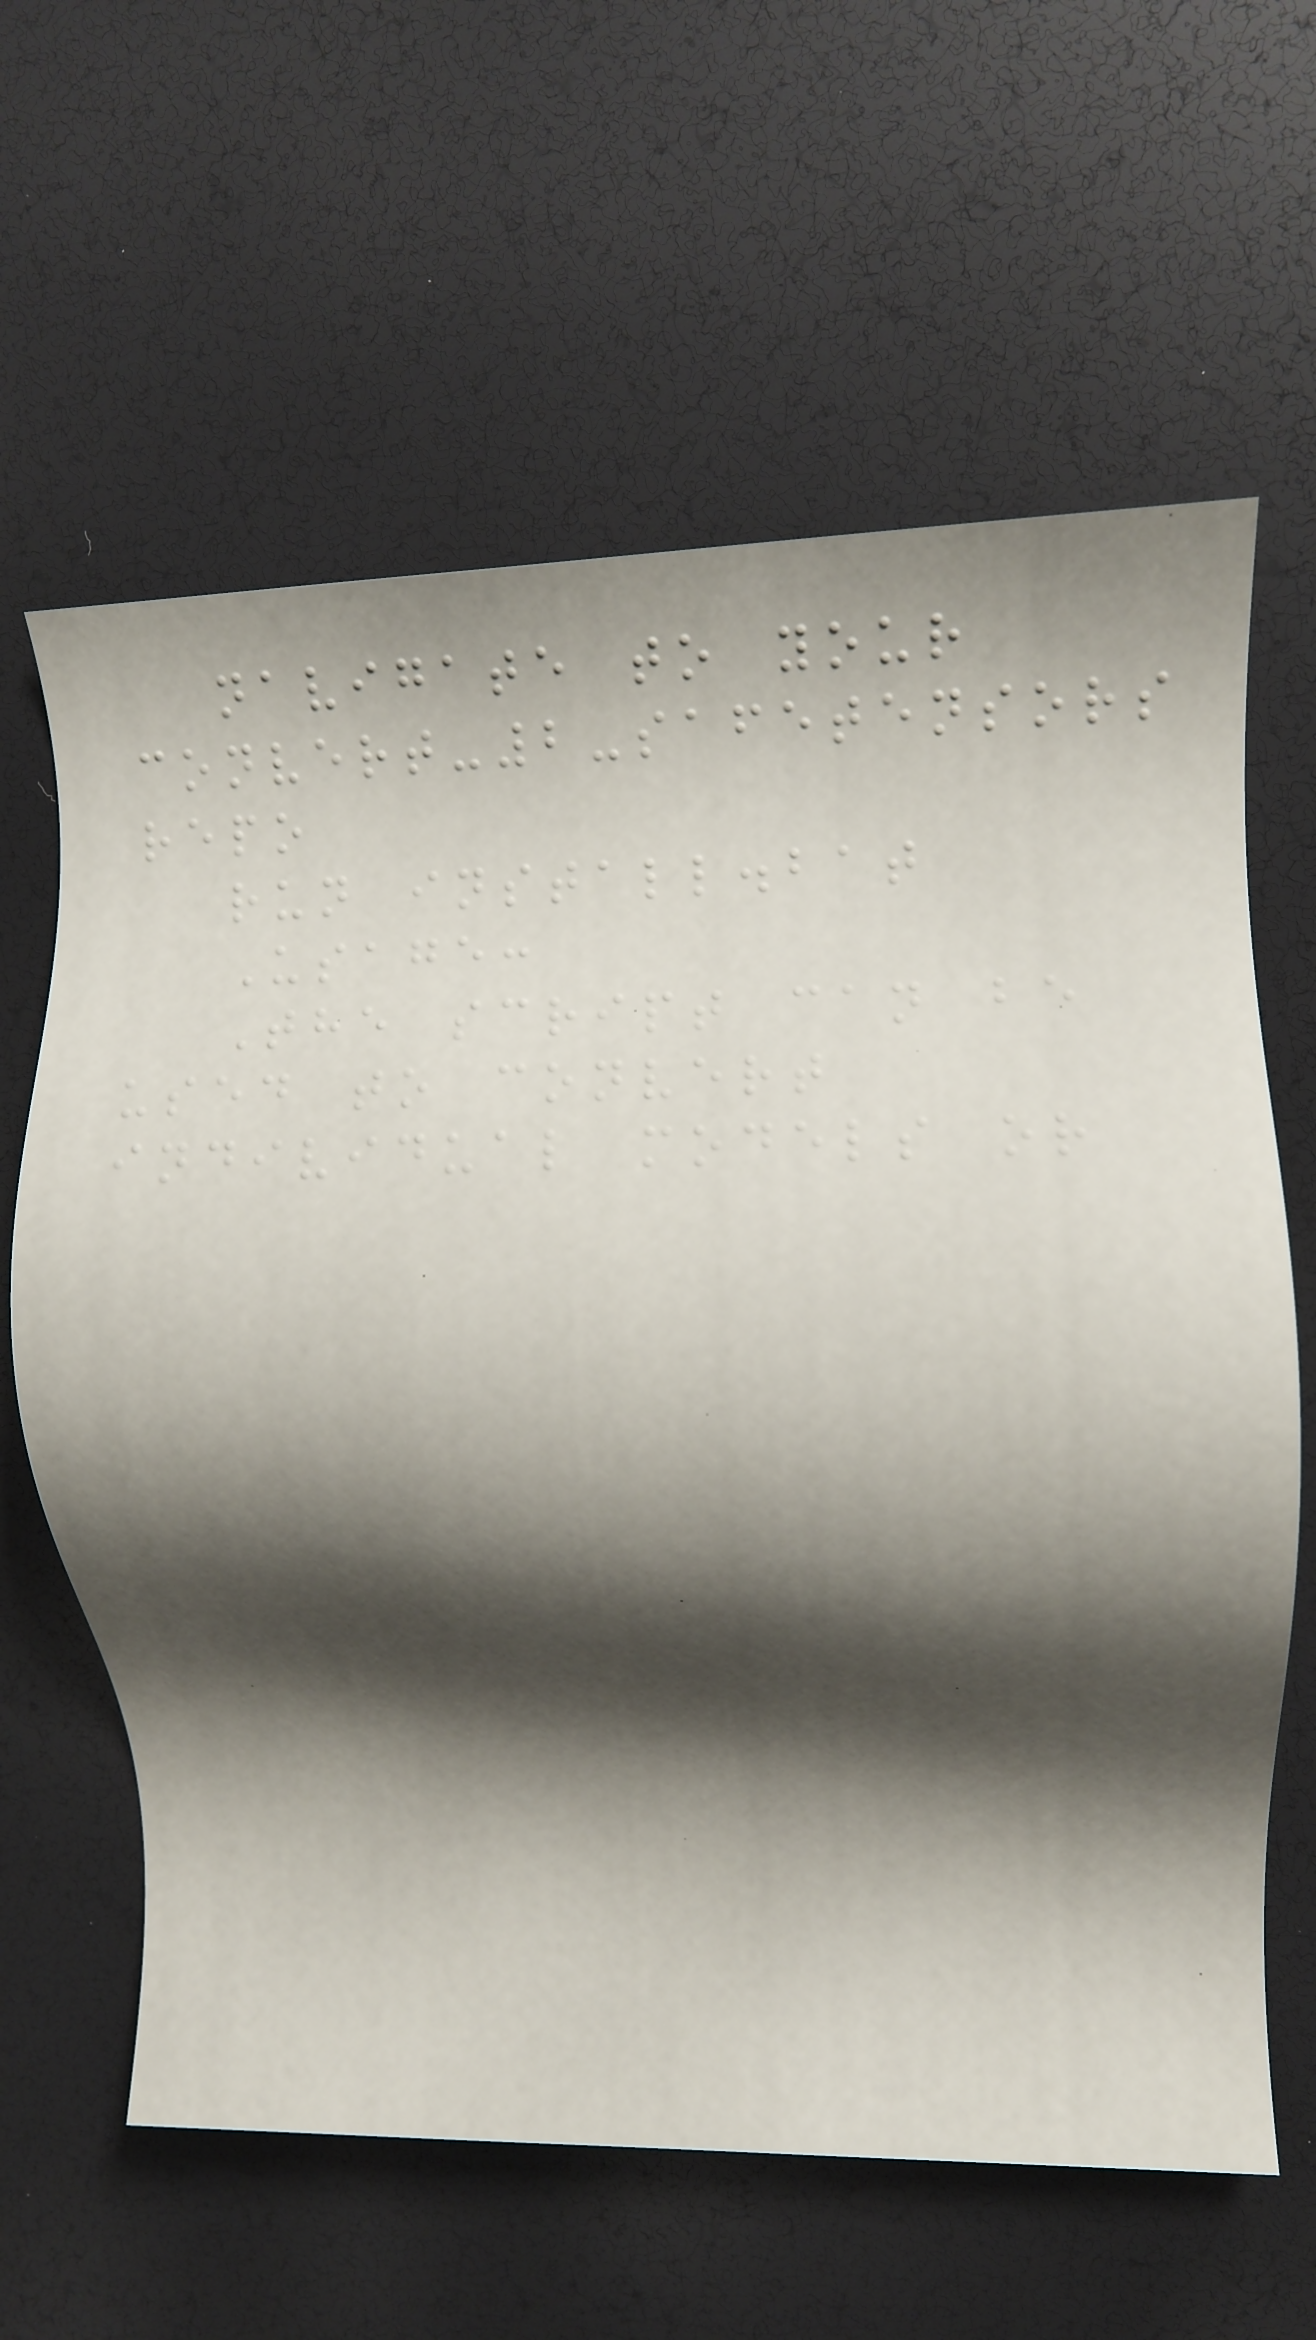navigate to your
convert-2-safetensors
repo
run install.bat
Usage:
The script can be
used to convert
individual models or
